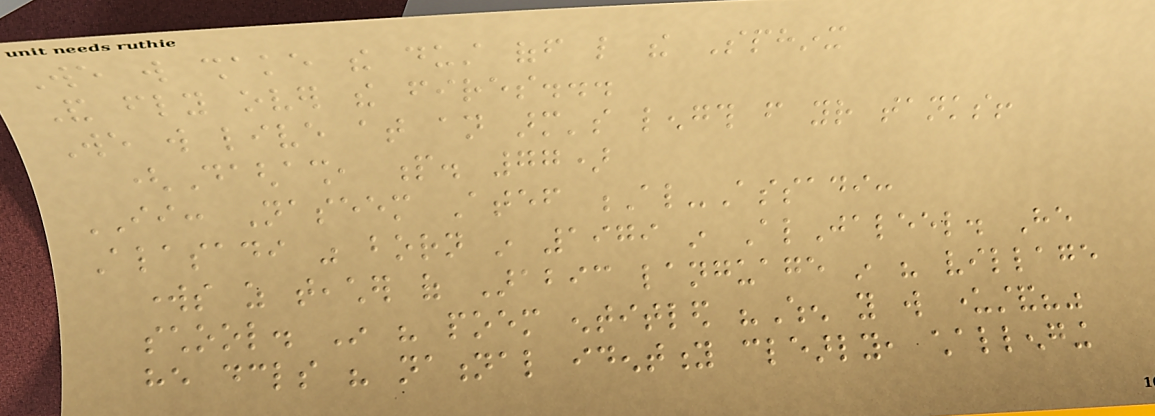We will shake the dust off like the Sphinx
And fly over the fires...
We will live at an arm's length from your tanks!
(Daghash, p. 77)
II: Naseem Atef Al-Assadi:
Alasadi was born in 1979 in AlJaleel. He
works as teacher of Arabic language in his village
school. In his poem entitled "When you will understand?"
he declares his national identity clearly, challenging
